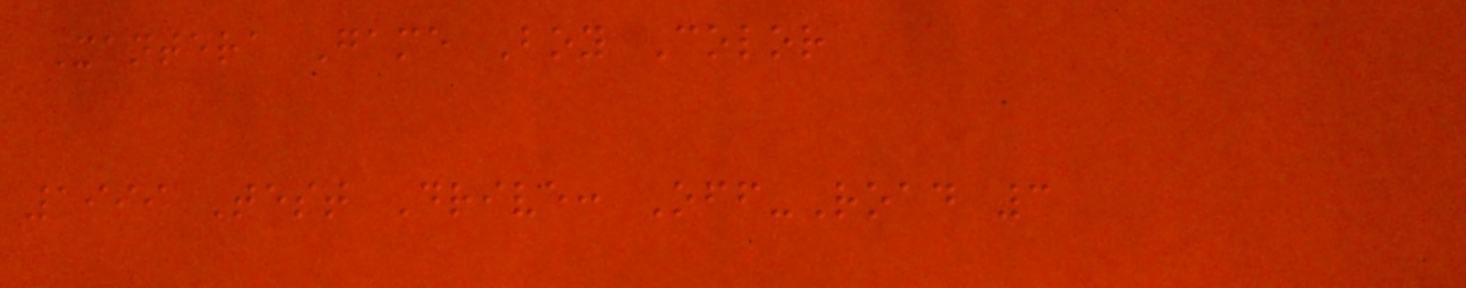Xantera Game Boy Color
1999 Test Drive: Off-Road 3
